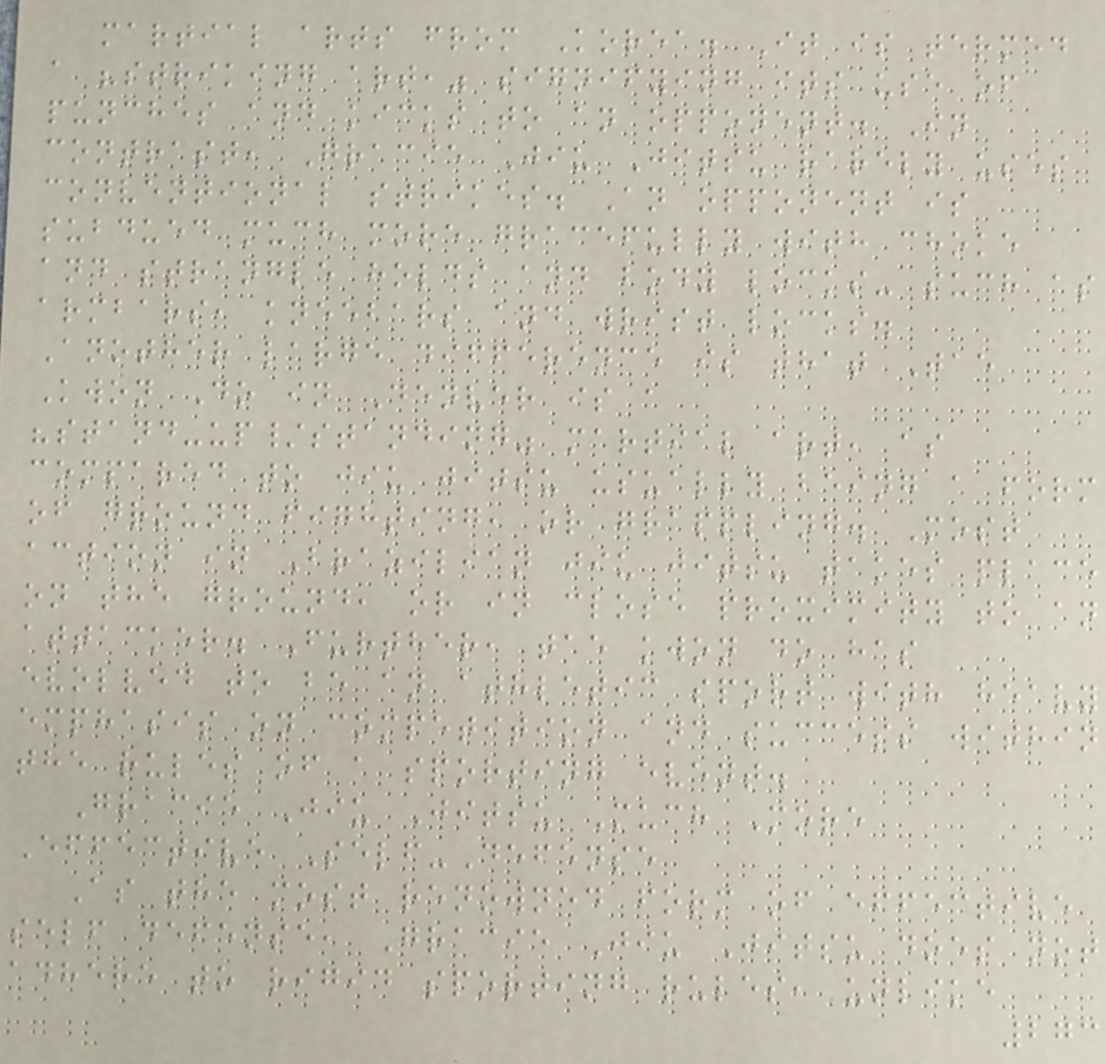martial arts from Korea. It is termed
a "striking art," signifying its use of
punches and kicks to an opponent. In
contrast, Gracie Jiu Jitsu rarely uses
conventional strikes. An opponent is
subdued much more gracefully with choke
and strangle holds and body locks- such as
armbars, kneebars and wrist locks.
Another large difference is that Tae
Kwon Do in Denver is a
"stand-up/standing" martial art, as
compared to jiu jitsu usually being a form
of ground fighting, or grappling. Most
action in Brazilian jiu jitsu takes place
on the ground, or in close proximity to an
attacker. Further, tae kwon do has
evolved to be an athletic sport with heavy
emphasis on competition and success within
the rules of a sporting event.
Gracie Jiu Jitsu Much More
Effective Self-Defense
As the most renowned form of effective
self defense, Gracie Jiu Jitsu does not
adhere to rigid sporting rules, unlike
273
